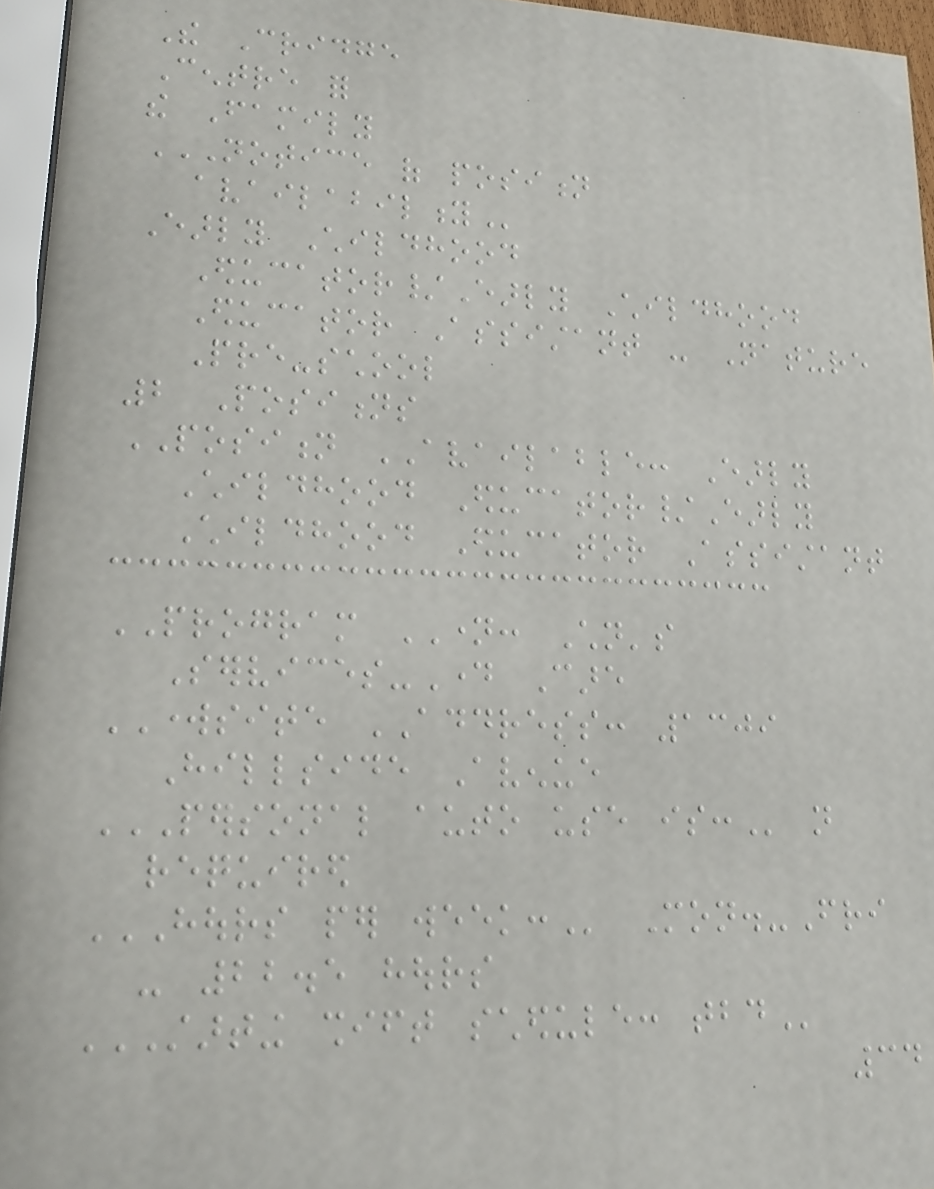The Cridge
Centre for
the Family
NOTICE OF POSITION
AVAILABILITY
Early Childhood
Educator/Early Childhood
Educator Assistant - Nature
Pre-school
2 Positions
POSITION AVAILABLE: Early
Childhood Educator/Early
Childhood Educator Assistant
PROGRAM NAME: Children's
Services-Day Care
WORKSITE ADDRESS: 1309
Hillside Avenue
PERSONAL AUTO USE IS: not
required
HOURS PER WEEK: Mon.-Fri
- 22.5 hours
STARTING SHIFT SCHEDULE: TBD
34
